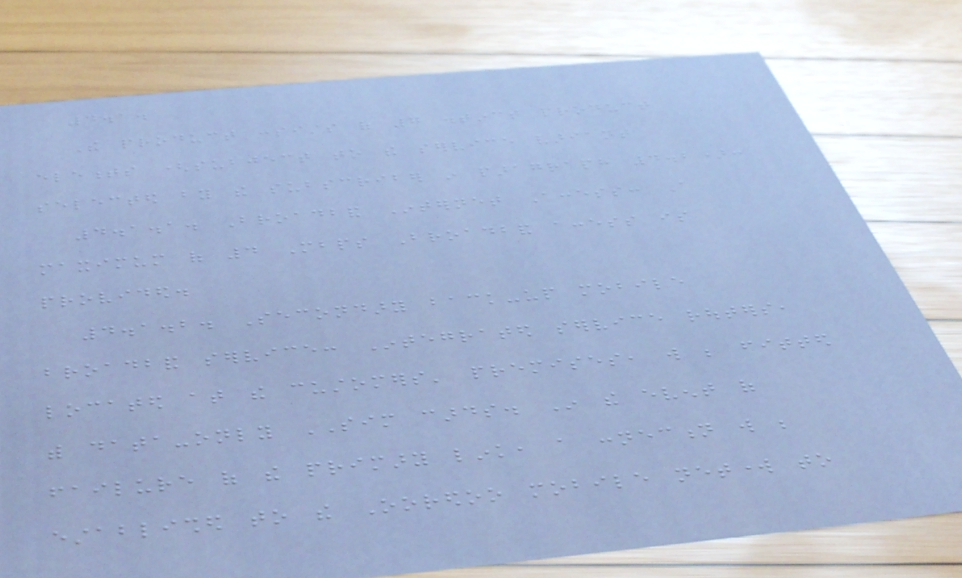4.1.
The product consists of 7 distinct product
elements (subject to the service variant
selected by the subscriber in paragraph 4.2):
4.1.1. Broadband Internet Access: A
maximum of 4 Mbps Broadband access is
provided.
4.1.2. Secondary back-up mobile
broadband service: Integrated service routers,
located at the customers' premises, will be fitted
with data-only SIM cards. In the event of
failure of the primary link, a connection will be
established to the Ooredoo mobile network to
